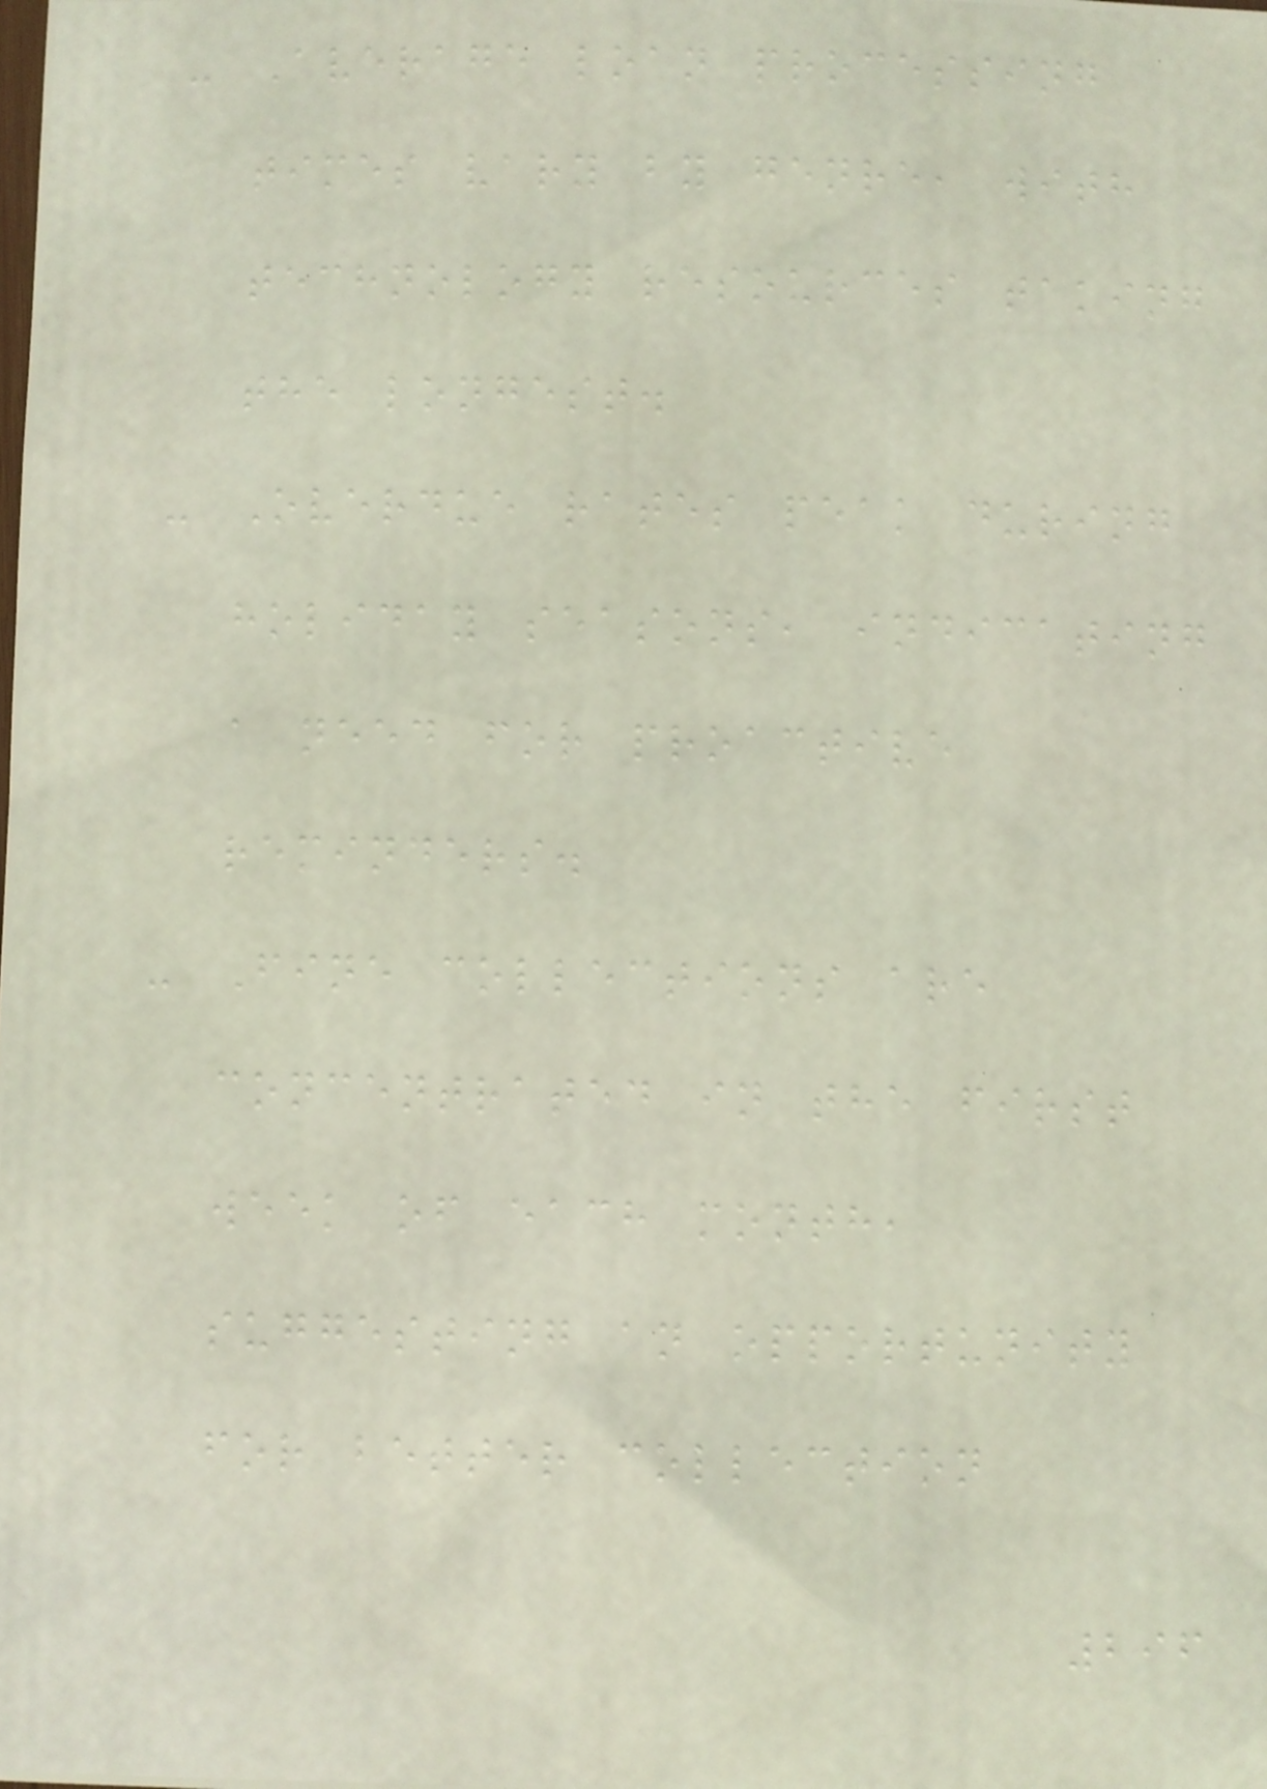- Average loan processing
times vary by genre, with
technology resources taking
the longest.
- Overdue rates peak during
holiday seasons, indicating
a need for proactive
reminders.
- Fine collections are
concentrated in the first
week of each month,
suggesting an opportunity
for better collection
296
